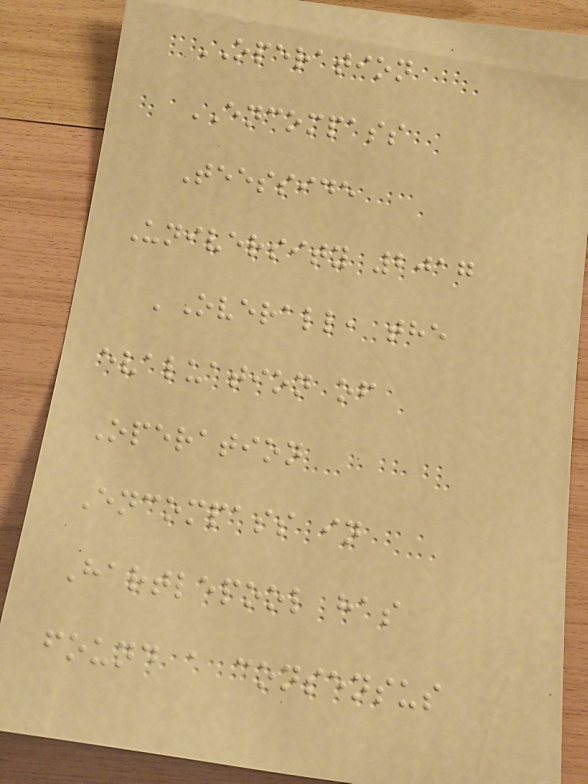OPERATION
ENCOMPASS
Teesside
University 2017
'Overall, the
evaluation of
Operation
Encompass in
Hartlepool has
found a consensus
